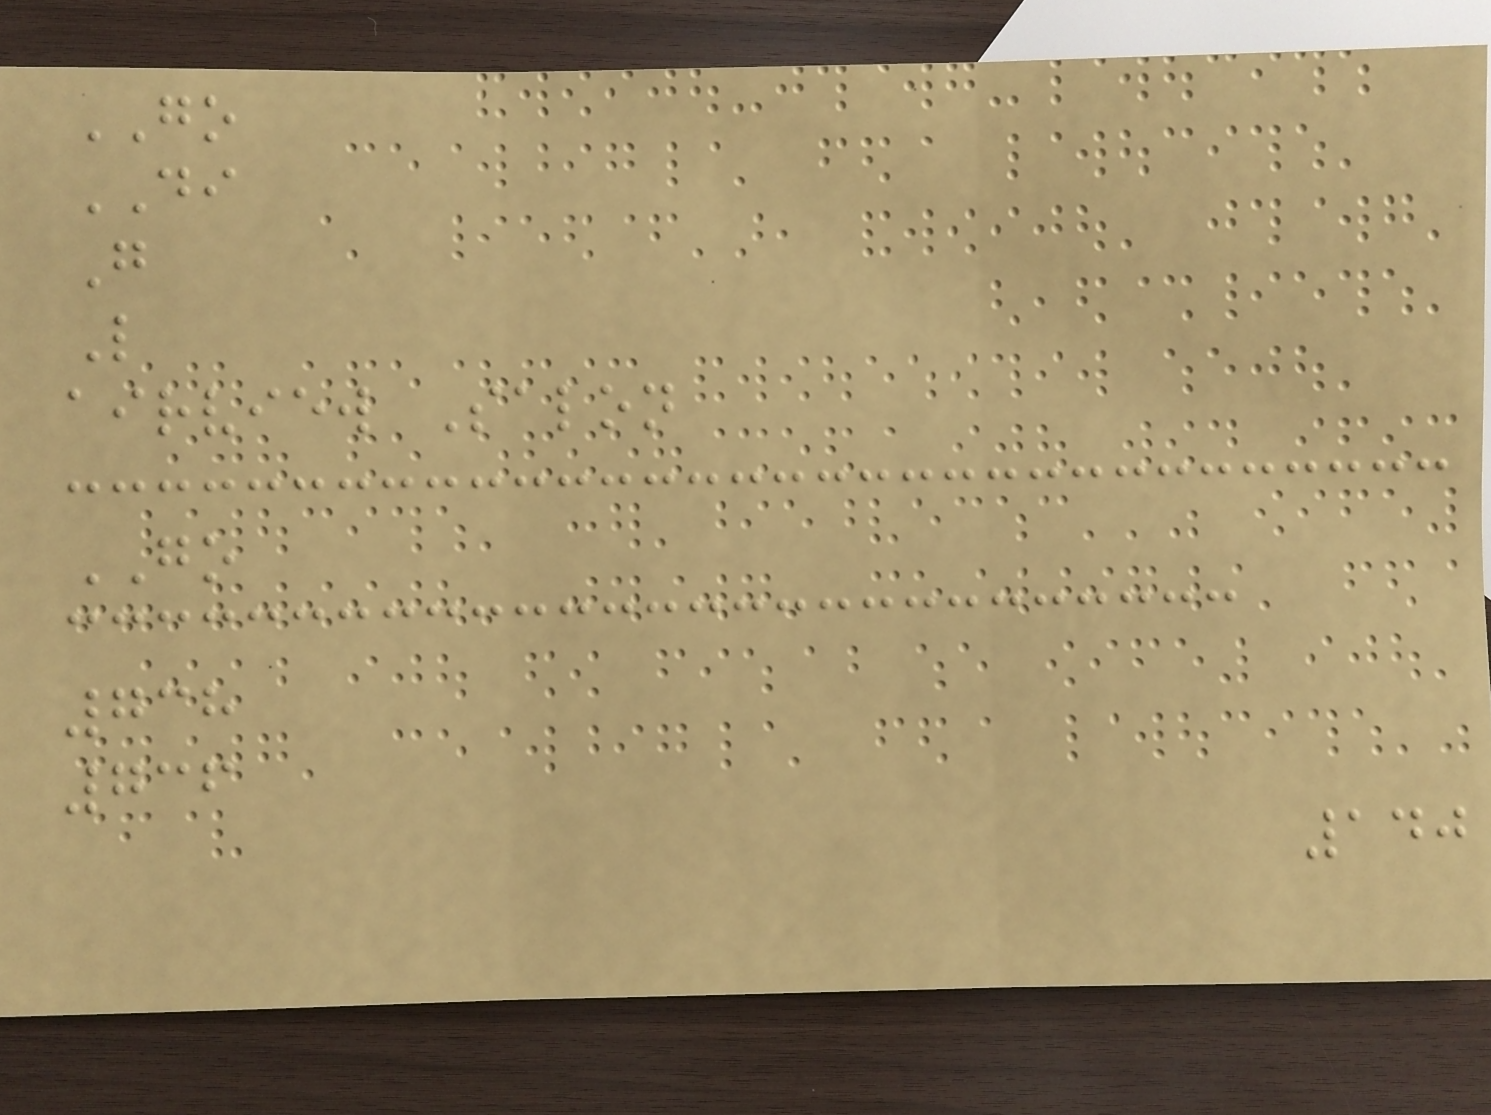GO
DI
G
L
airview Salon
GO
738
736
140
